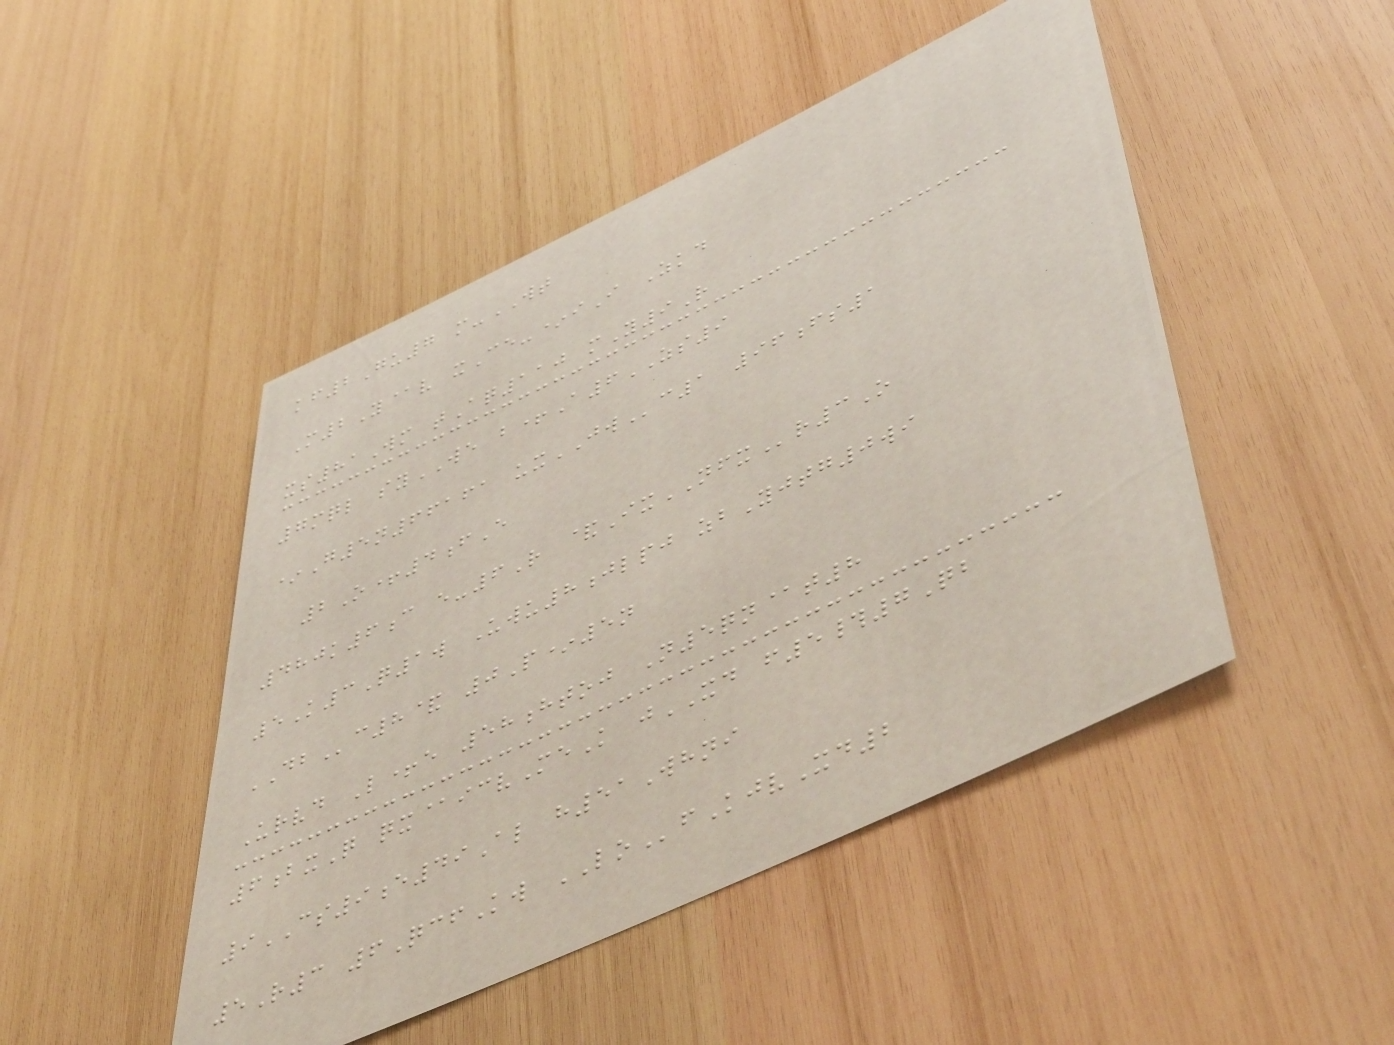kf2Gu7 m-WT
M2Y@v xCe-*iI Zkd
xs81Wm tAq110 mY9R
7mql syWE b+A6ZS9
*G5n66161 uxJWc1 96fs1
2O+4fE
480k6c e-6R &IxNFXr3O
5K3Q1w Uwu8jlpj zbYjtg0wi
DBc8& 0P*5n
Urvd L+e 58htoj N5qn@t8
6bxQ qx@icvMeK jXD f5#7Qb
9CS9e49Al h51Whni
5R3 6QcfKw LOfKjvXd2
